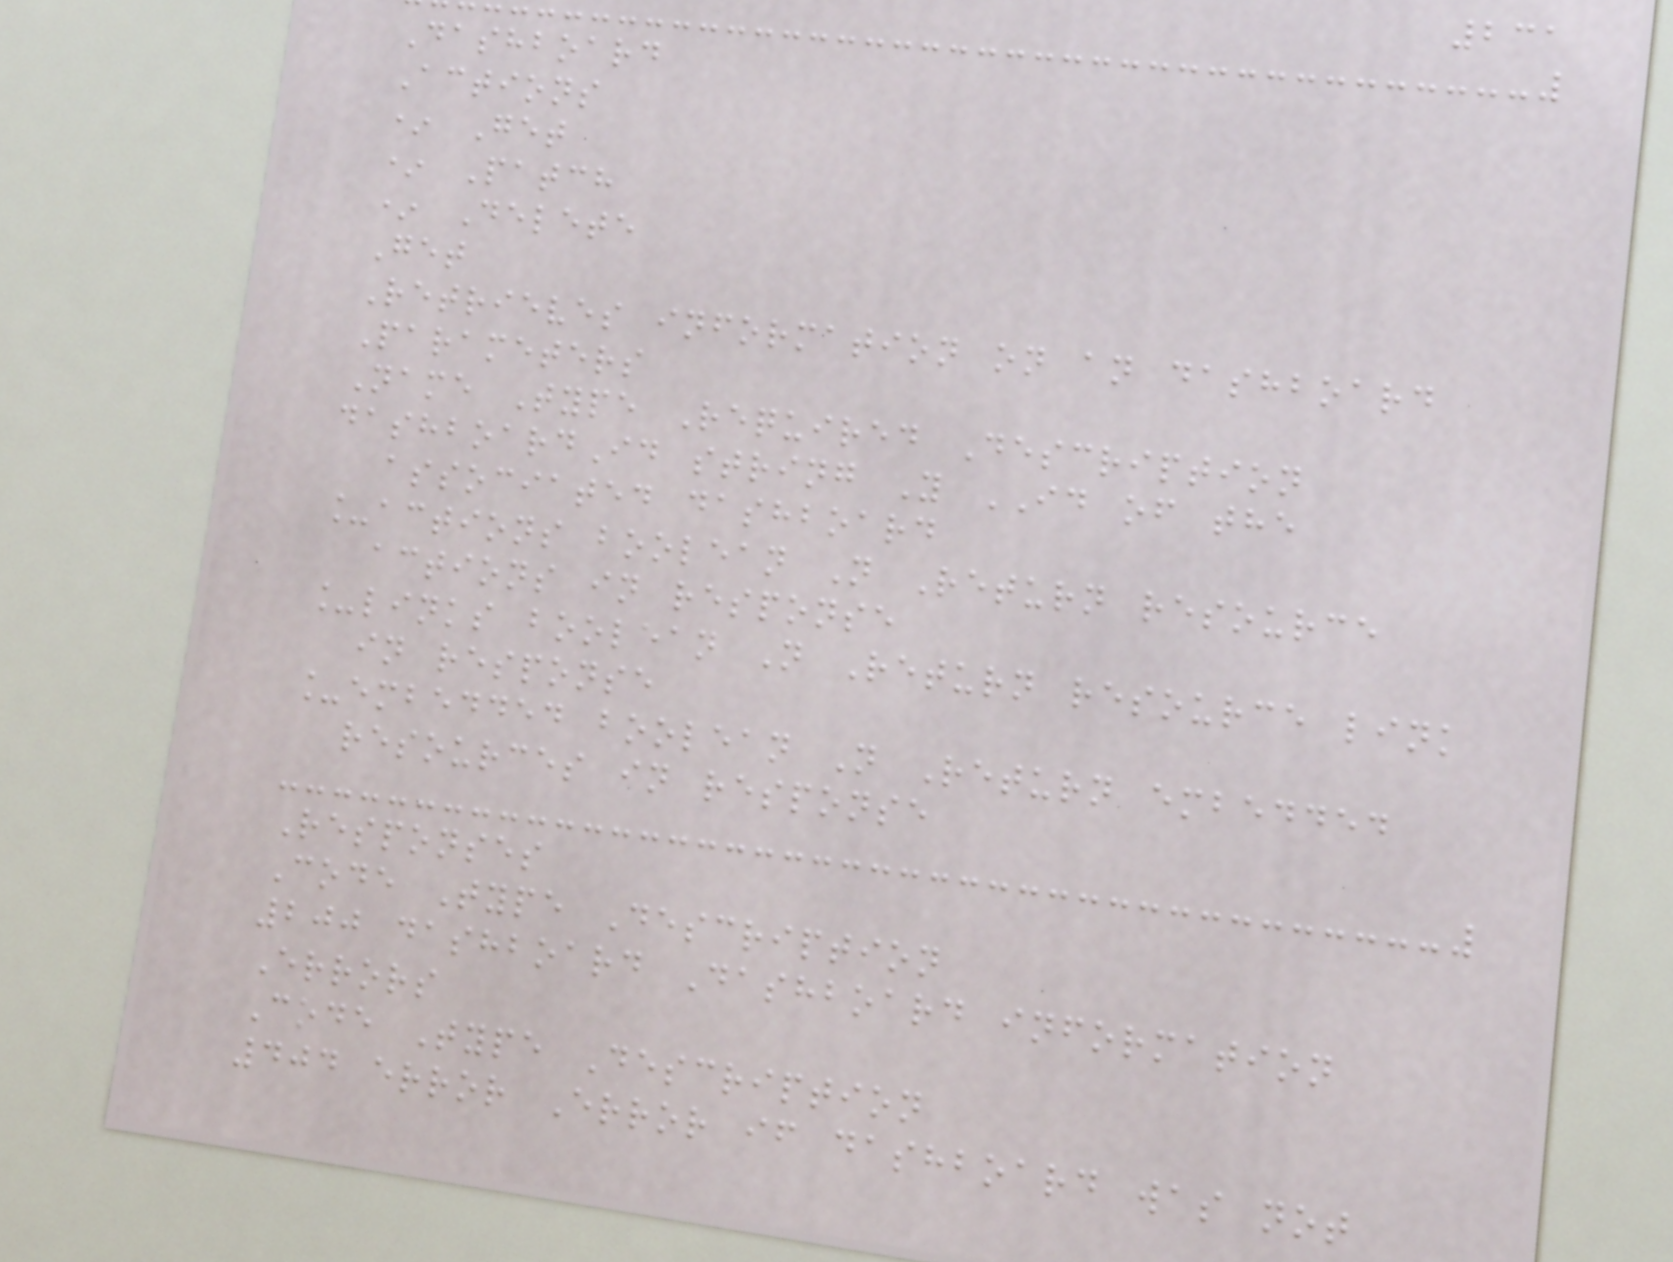231
Dashboard
Actions
* Get
* Patch
* Delete
Get
Retrieves information on an dashboard
Parameters
Name Type Required Description
dashboardId string Y ID of the
associated dashboard
_actions boolean N Return resource
actions in response
_links boolean N Return resource link
in response
_embedded boolean N Return embedded
resources in response
Responses
Code Type Description
200 dashboard Dashboard information
Errors
Code Type Description
404 error Error if dashboard was not
